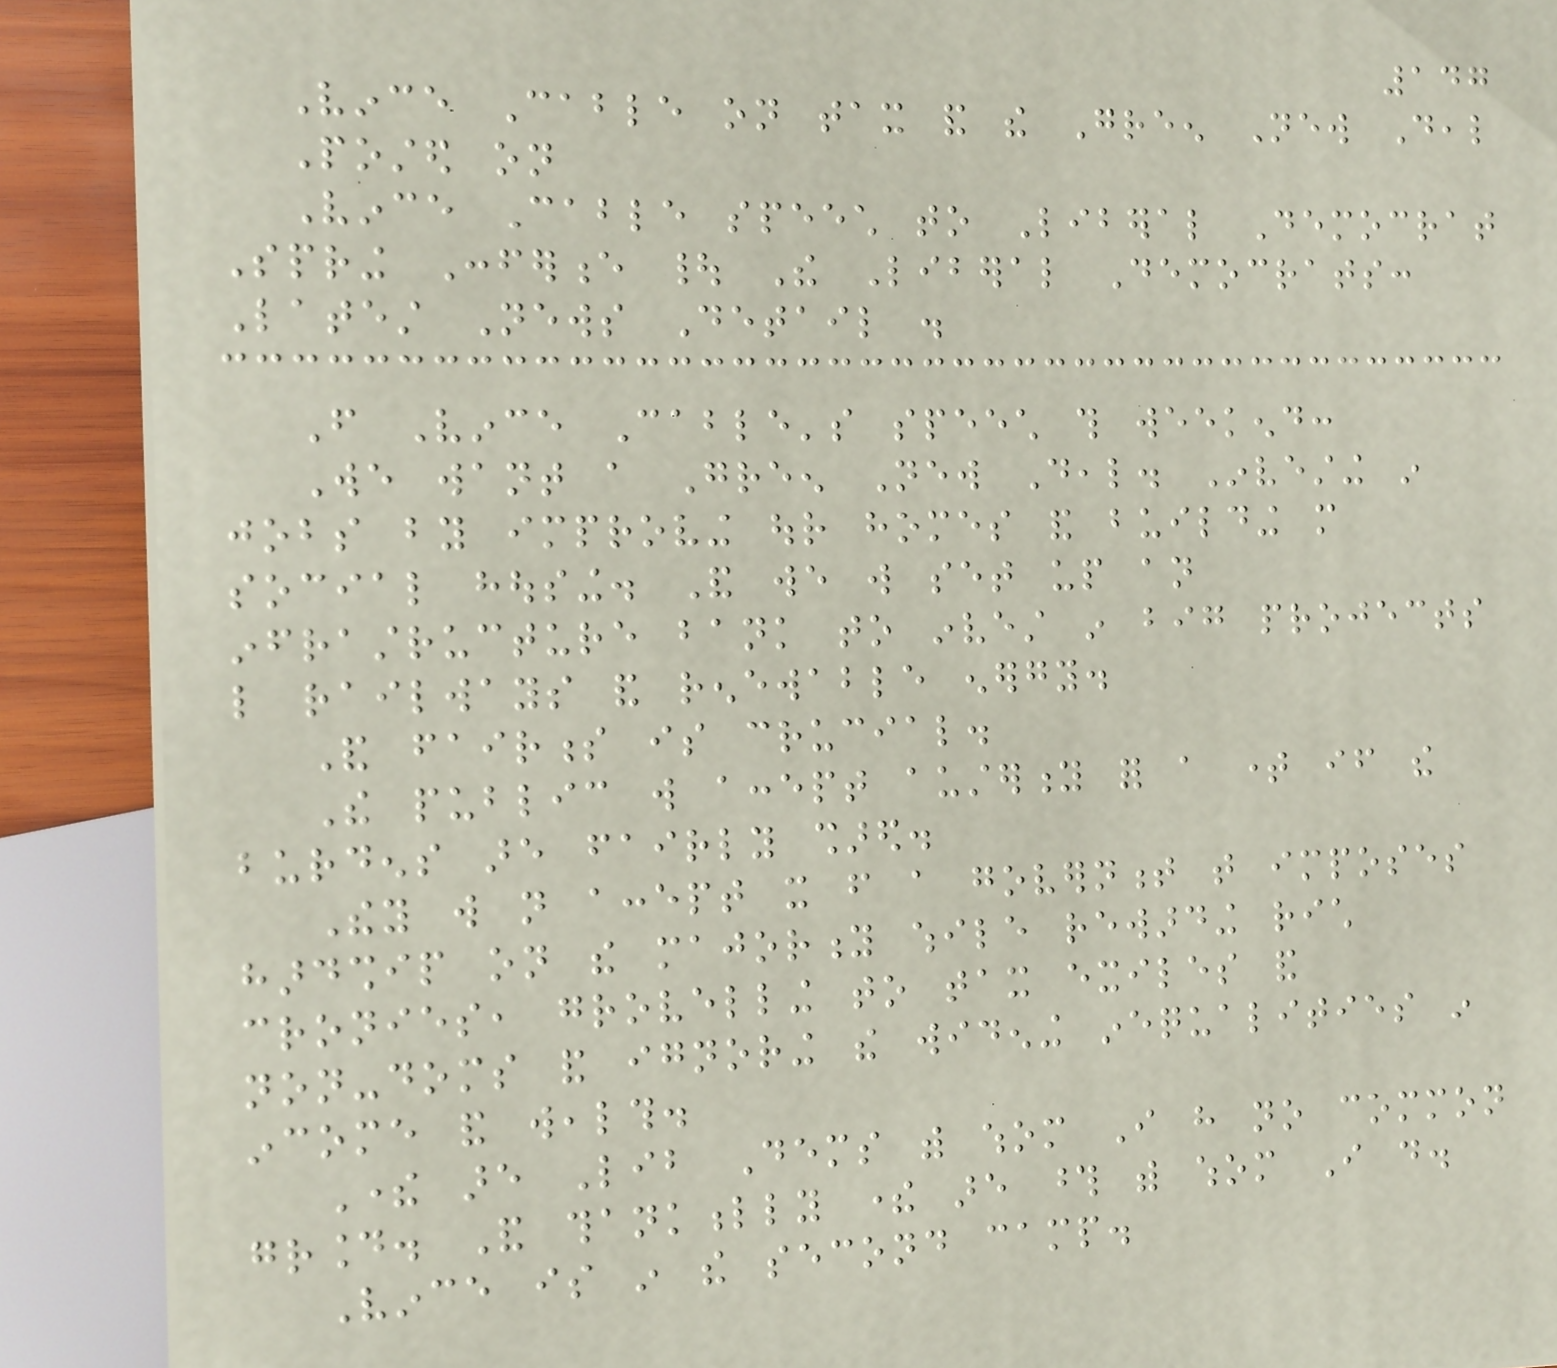147
Vince Cable on tax and the Green New Deal
Posted on
Vince Cable speech to Liberal Democrat
Spring Conference | The Liberal Democrats:
Latest News Detail .
From Vince Cable's speech this weekend:
We want a Green New Deal. Investing in
jobs by improving our homes and building more
social housing. And we will set up an
infrastructure bank to invest in big projects
like railways and renewable energy.
And fairness is crucial.
The public will accept austerity for a time if the
burdens are fairly shared.
They will not accept it from a government that imposes
hardship on the majority while rewarding rich
cronies, grovelling to tax exiles and
non-doms and ignoring the widening inequalities in
income and wealth.
There are Lib Dems with whom I have no common
ground. And thankfully there are those with whom I do.
Vince is in the second camp.
